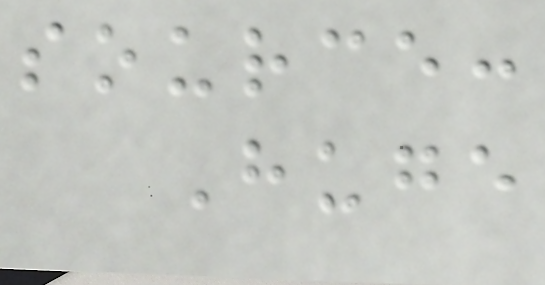source:
Huge
